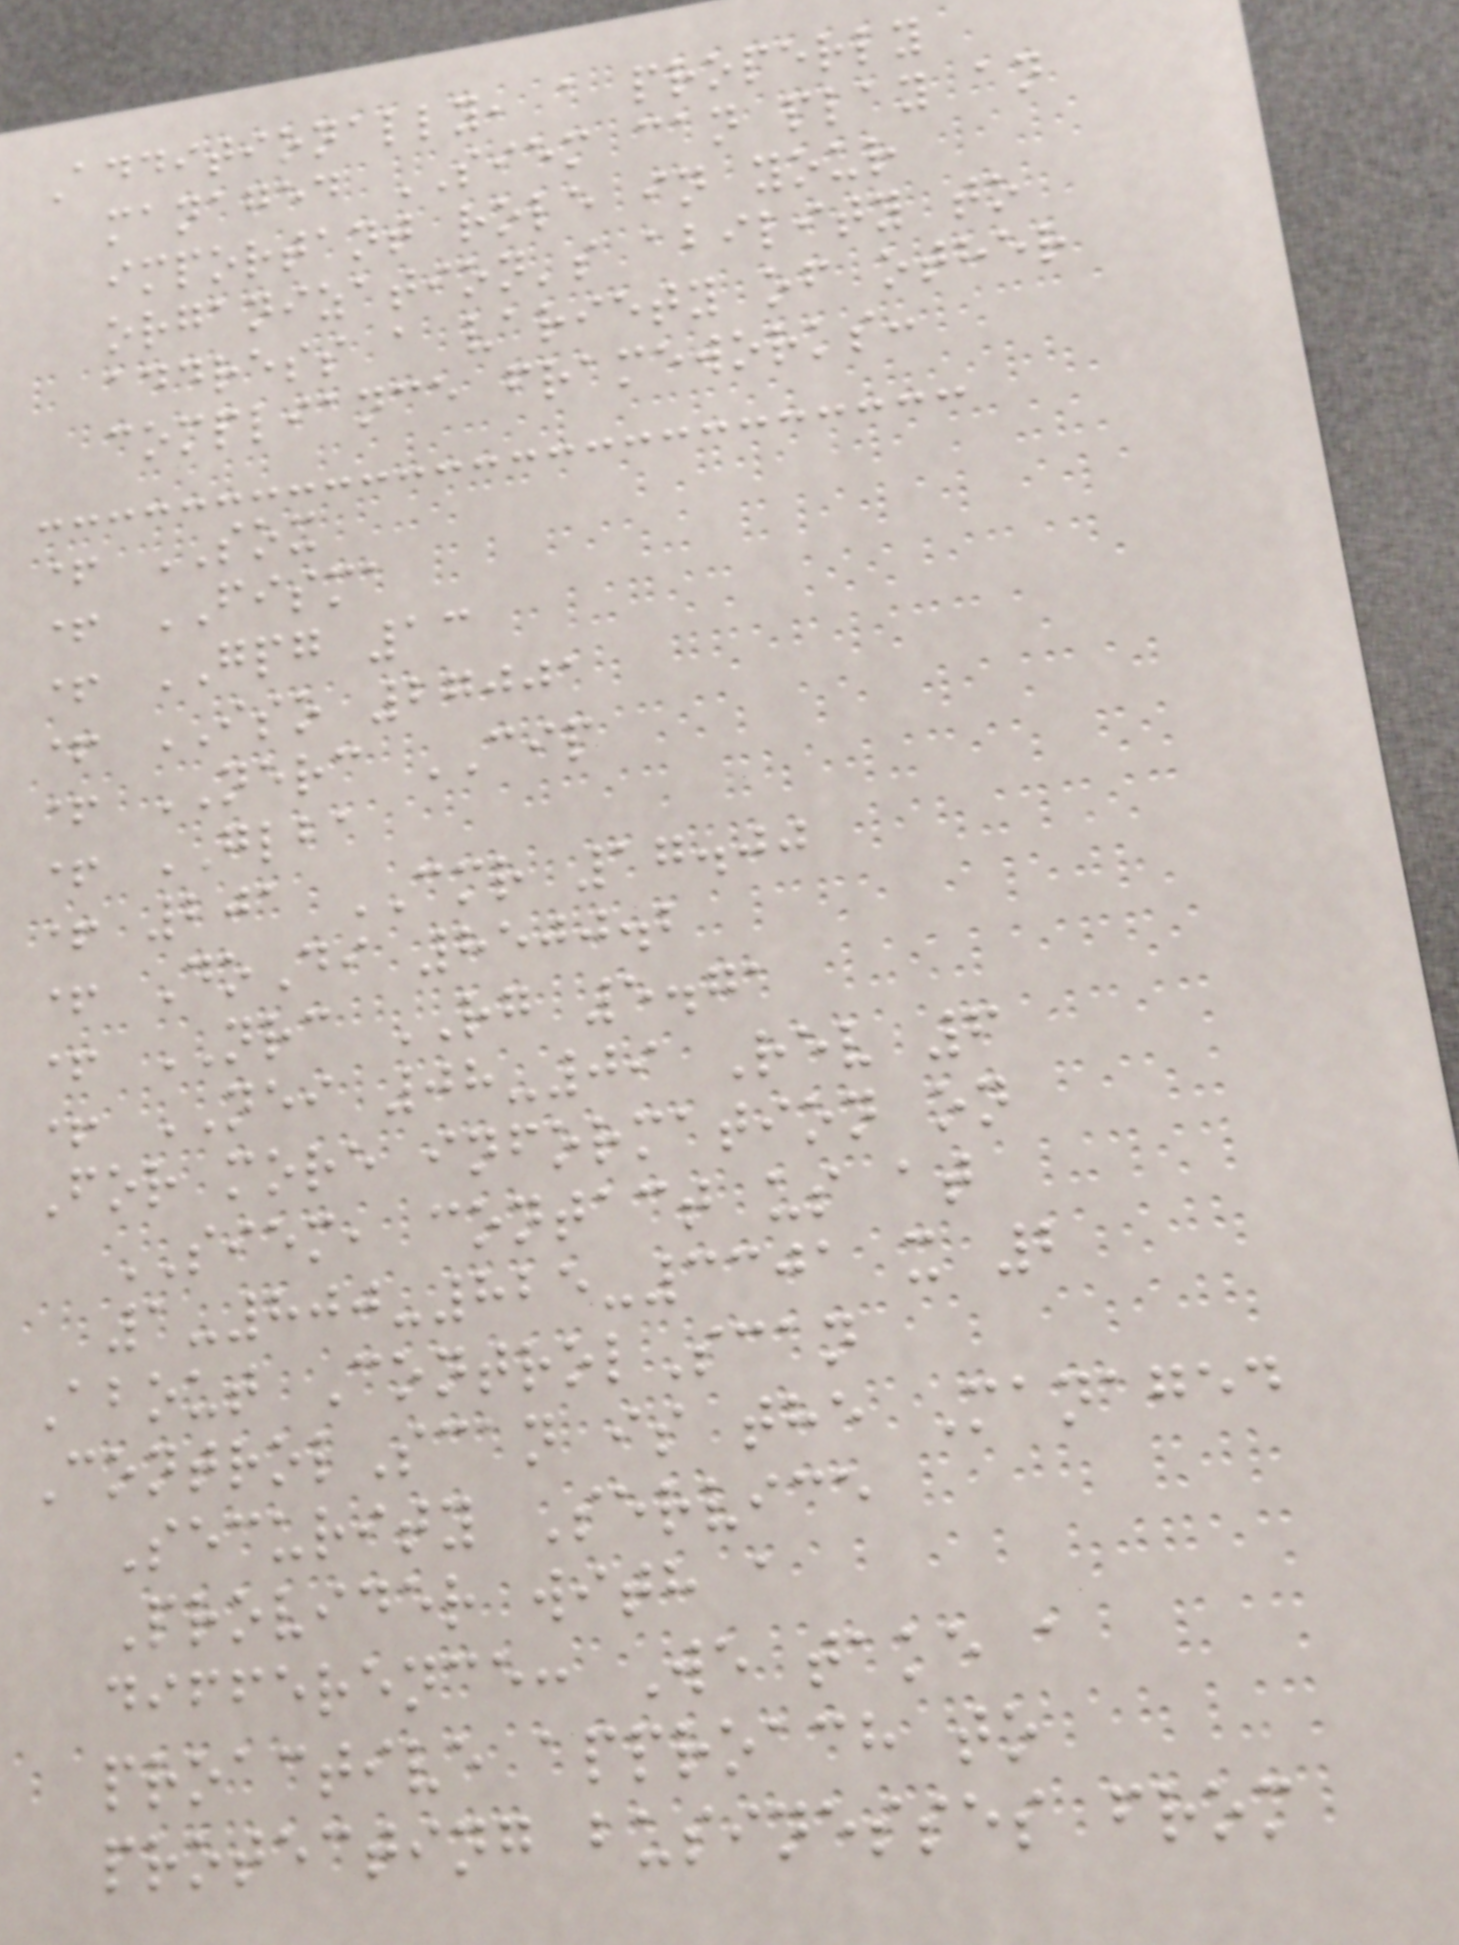Additionally, a properly
managed SIEM can play an
important role in your
organization's ability to
address a variety of other
compliance frameworks:
+ SOX
+ FISMA
+ GPG 13
+ ISO 27001
+ NERC CIP
+ GLBA
+ 201 CMR 17.00
+ DoDi 8500.2
+ NRC RG 5.71
+ NEI 08-09 Rev 6
For more information on
SIEM, contact us at
1-800-825-3301 x 2
About ControlScan
ControlScan is the Managed
Security Service
Provider with a
difference: We take a
proactive approach to
protecting businesses from
